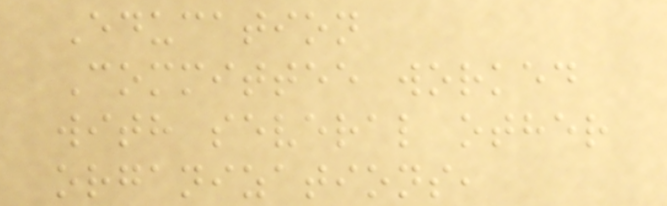Education
Committee worked
with several other
organizations,
